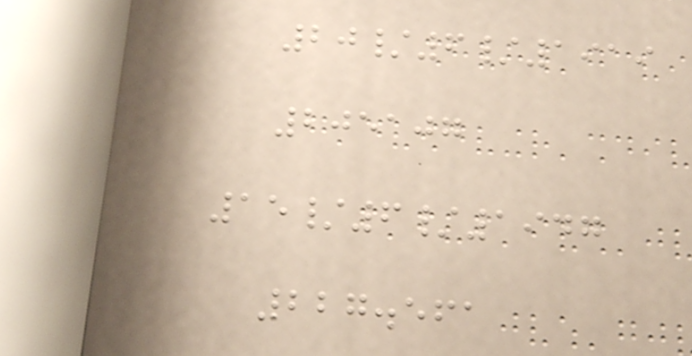20/6/1919
205107
15/6/1947
227.561
